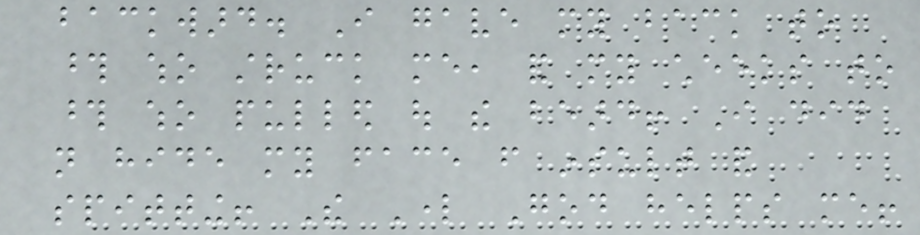backward. I gave my back to
those who struck me, and my cheeks to
those who pulled out the beard! I did
not hide my face from insult and
spitting! The Lord God helps me!
